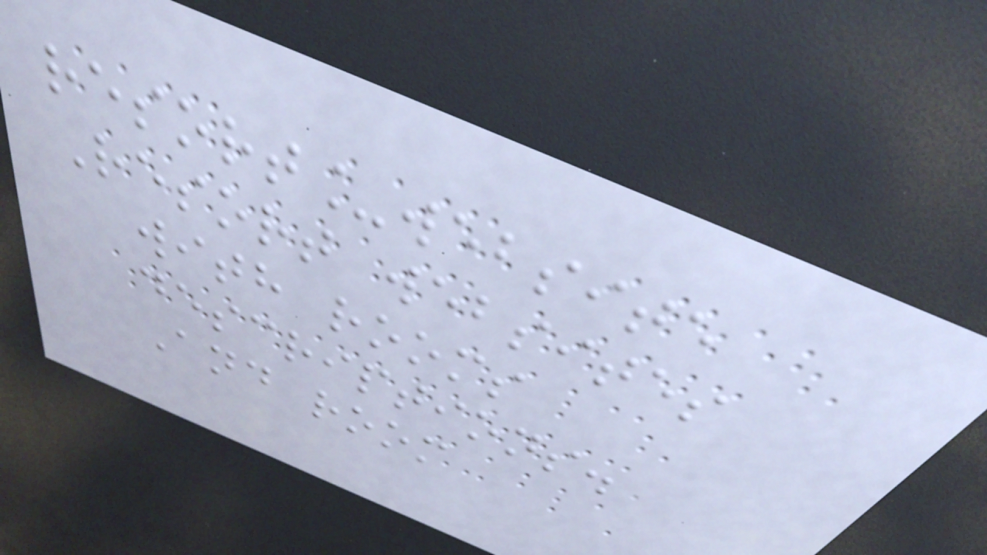resort_website
Resort websites
with rooms
descriptions.
And room
